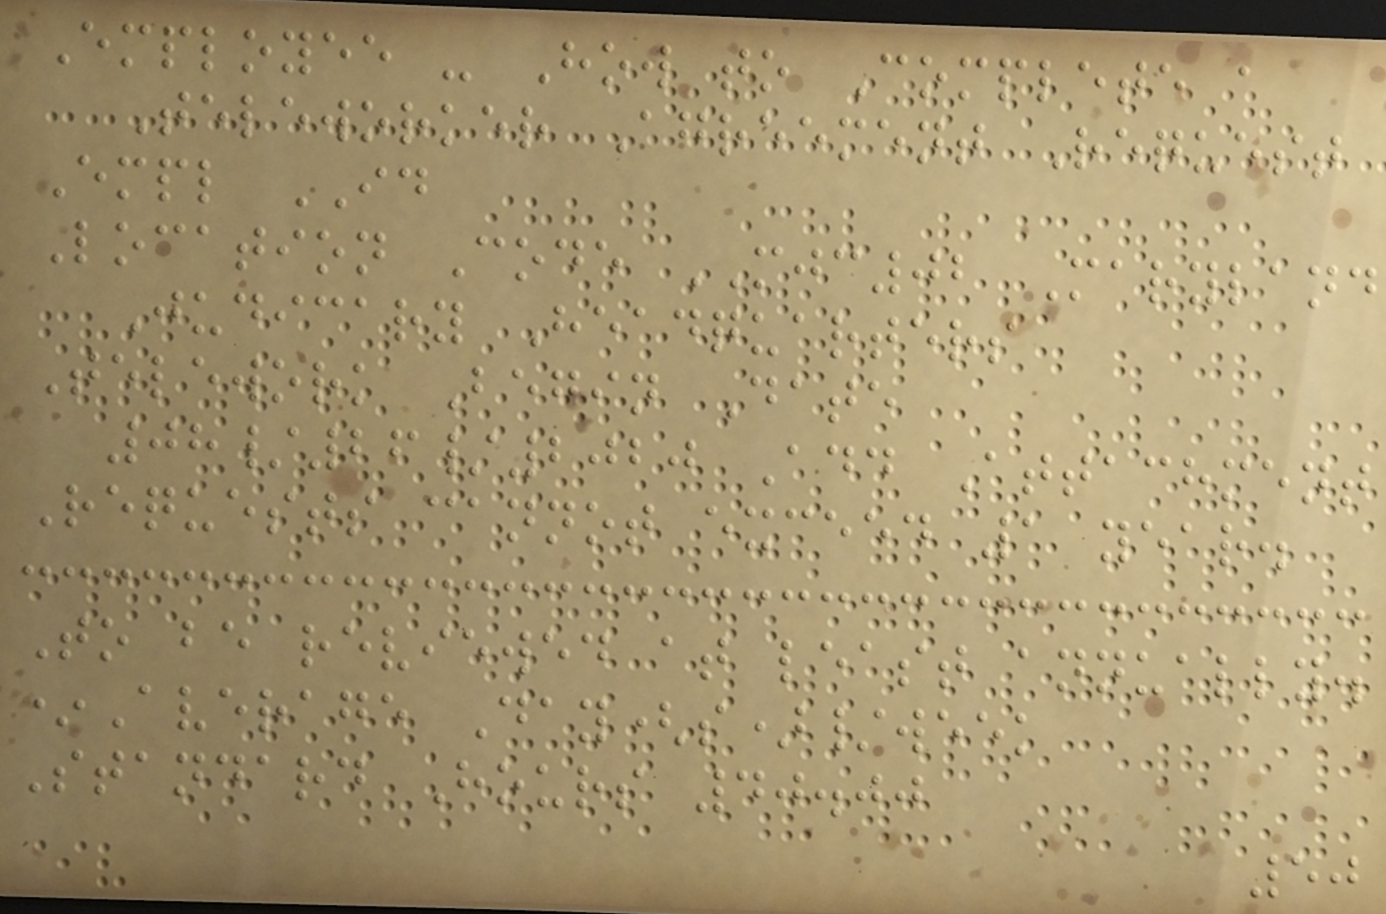Employee - How to Complete a
Teleworker Agreement Request
Empl ID
Location Code MJC02 Maryland
Judicary Headquarters
Telework Begin Date
08/26/2020 Add Attachment
Requests cannot exceed 1 year.
To be reviewed at least annually.
*Average Day(s)/week
Standard Hours 40.00
50
